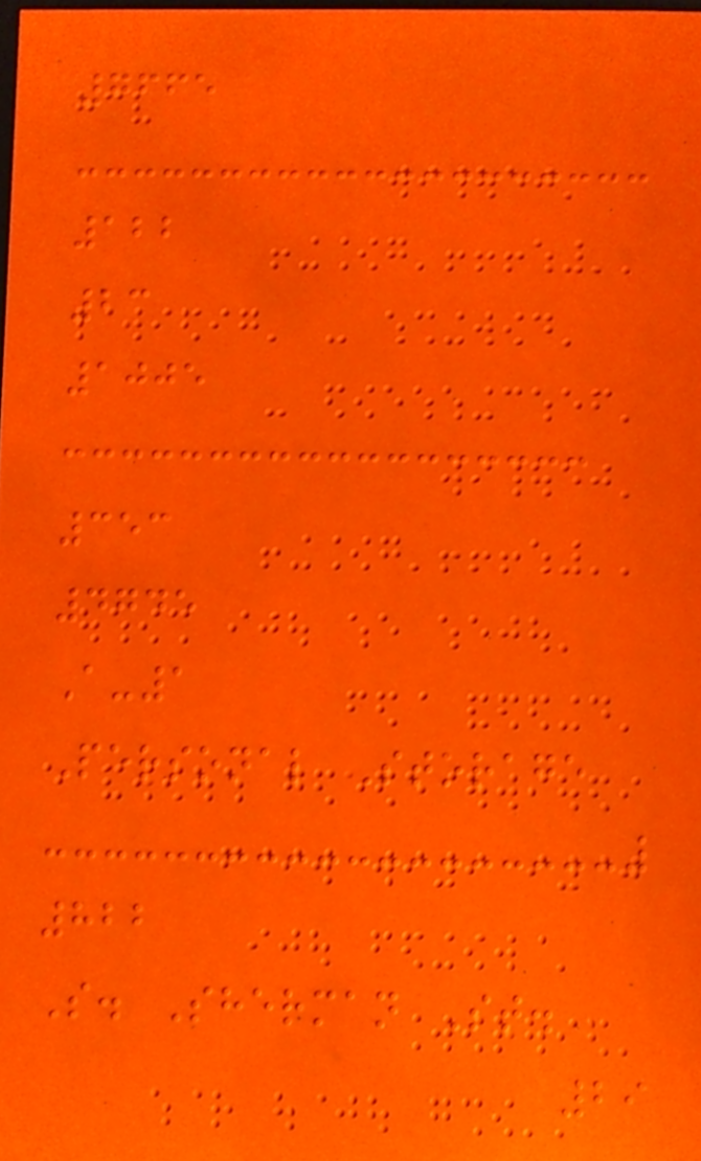7665
122
23
1005
353
4745
A-1
Personal Storage
822
S. Sherman St.
29
